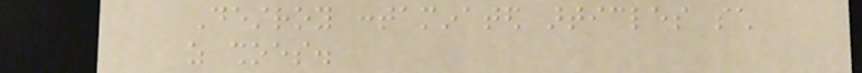Destroy contaminated articles such
as shoes.
